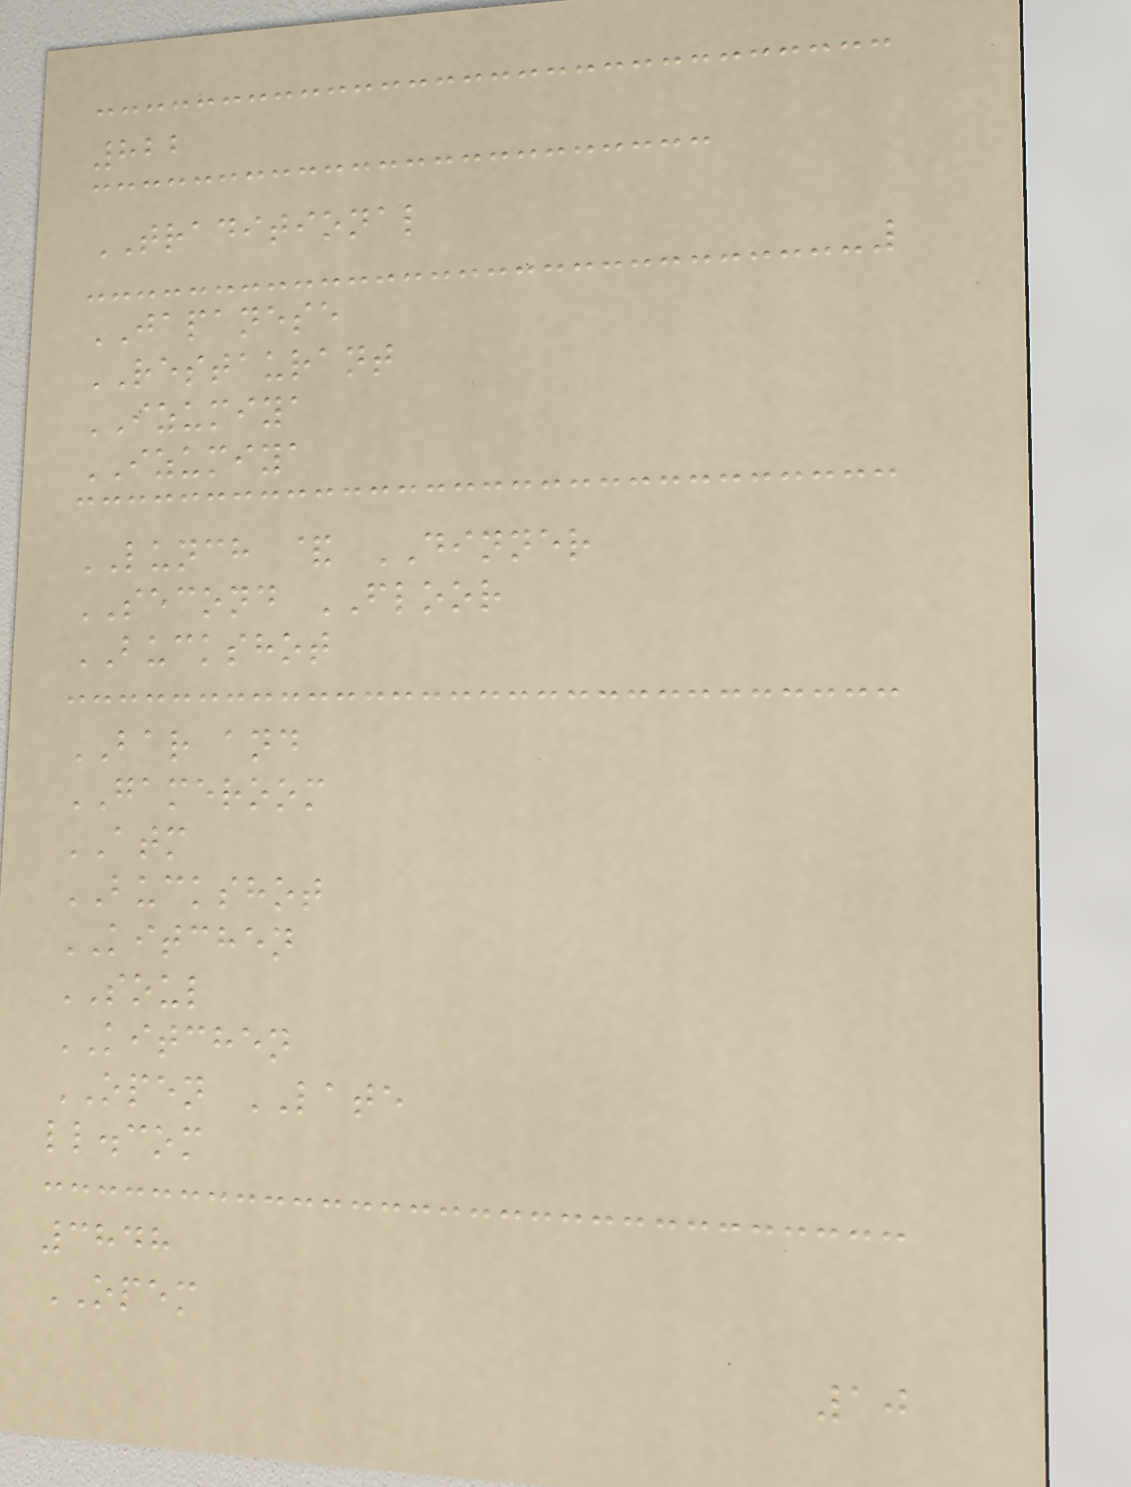822
TRADITIONAL
JAPANESE
RESTAURANT
IZUMIYA
IZUMIYA
LUNCH & DINNER
SECOND FLOOR
BUCKSHOT
BAR and
GAMEROOM
ATM
BUCKSHOT
KITCHEN
SOUL
KITCHEN
OPEN LATE
ll.com
3848
OPEM
10
